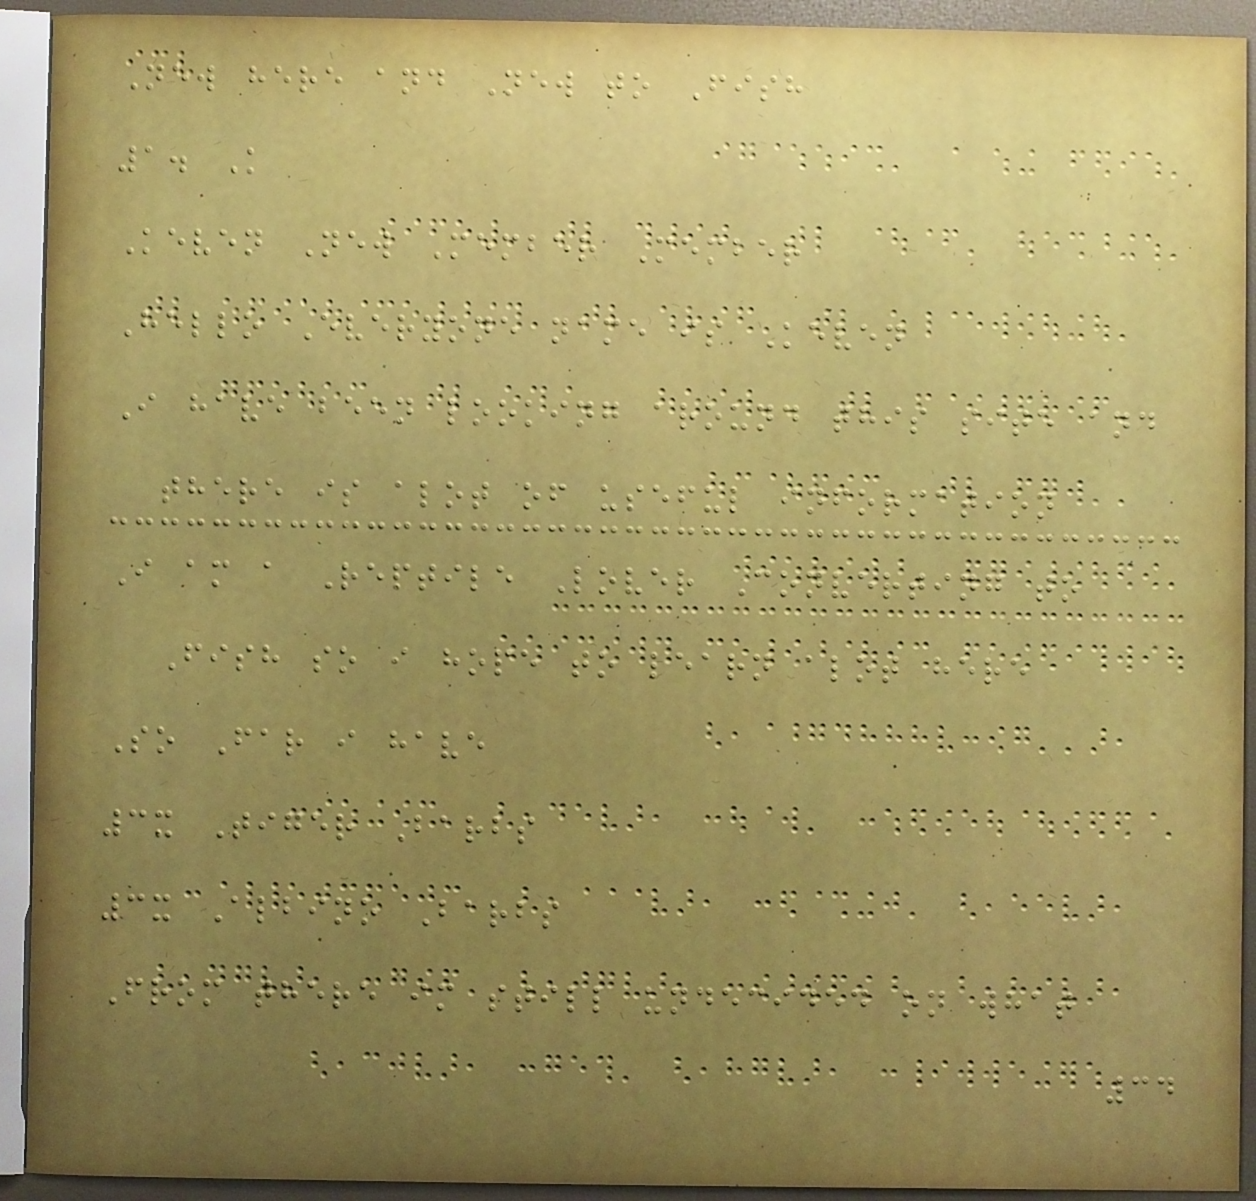New here and New to Fish
1. K
Keven New Member Member
Hello Everyone name is Keven
I have been looking around this site and
there is alot of useful information
I am a Reptile Lover Converting to
Fish so i hope to learn alot here
So Far i have
3x Tiger Barbs
3x Albino Barbs
From there im still undecided on what
34
